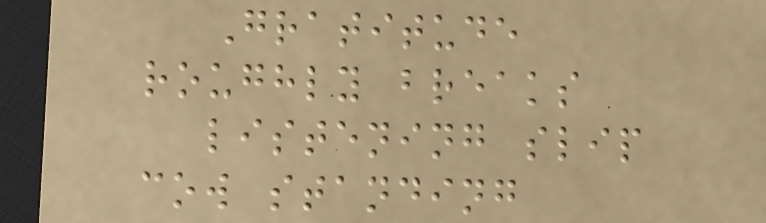Gratitude
roughly breaks
listening slip
cow standing
